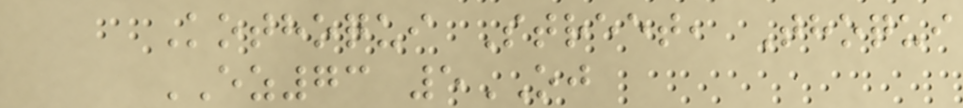Kothoqui Street, Thoqui
EZ73 5OJ
